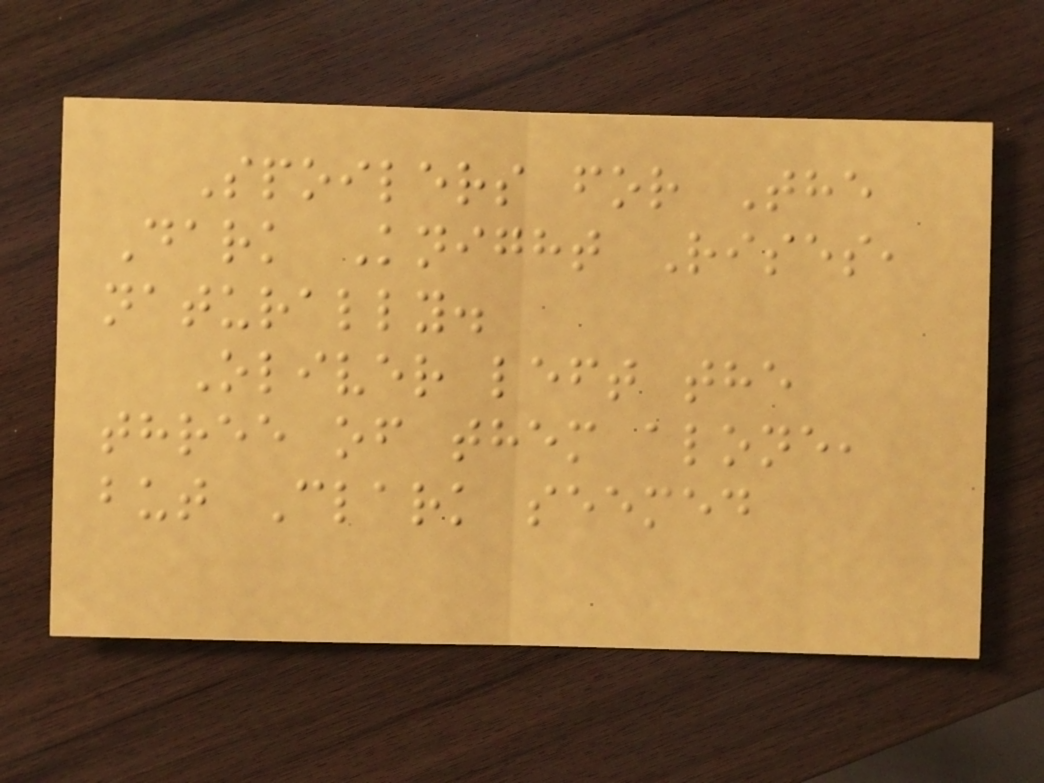Spoilers for The
Dark Knight Rises,
naturally.
Oliver left the
three of them alone,
but Clark seemed
